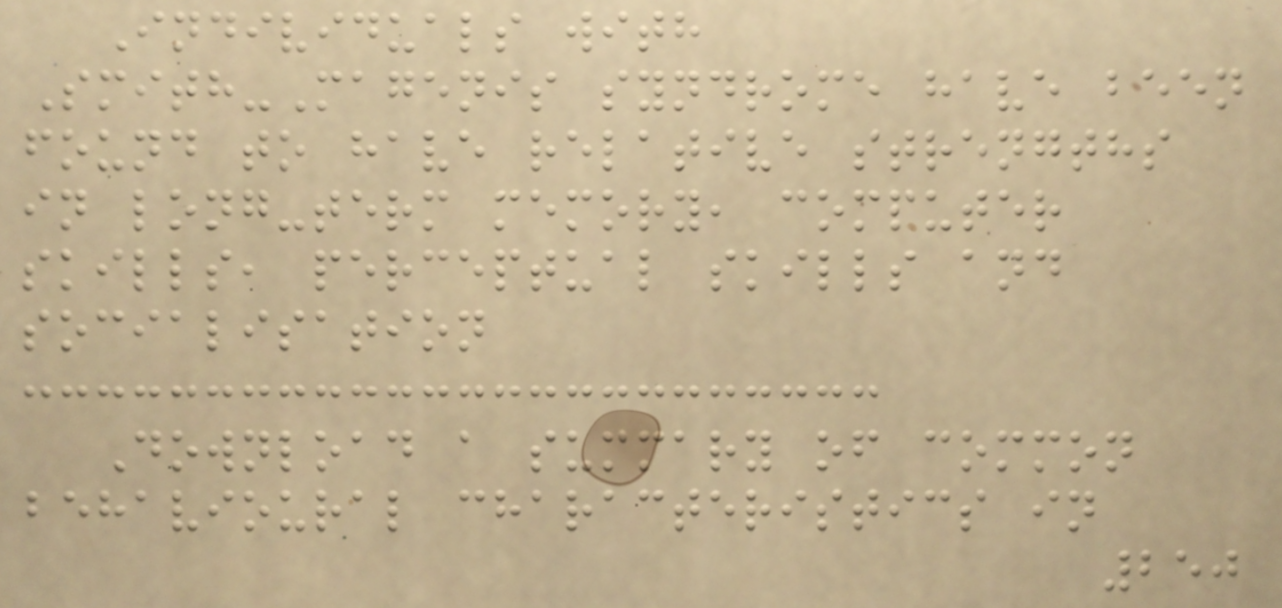Individuals with
Smith-Magenis syndrome have been
found to have relative strengths
in long-term memory, computer
skills, perceptual skills and
socialisation
Download a summary of common
behavioural characteristics in
250
